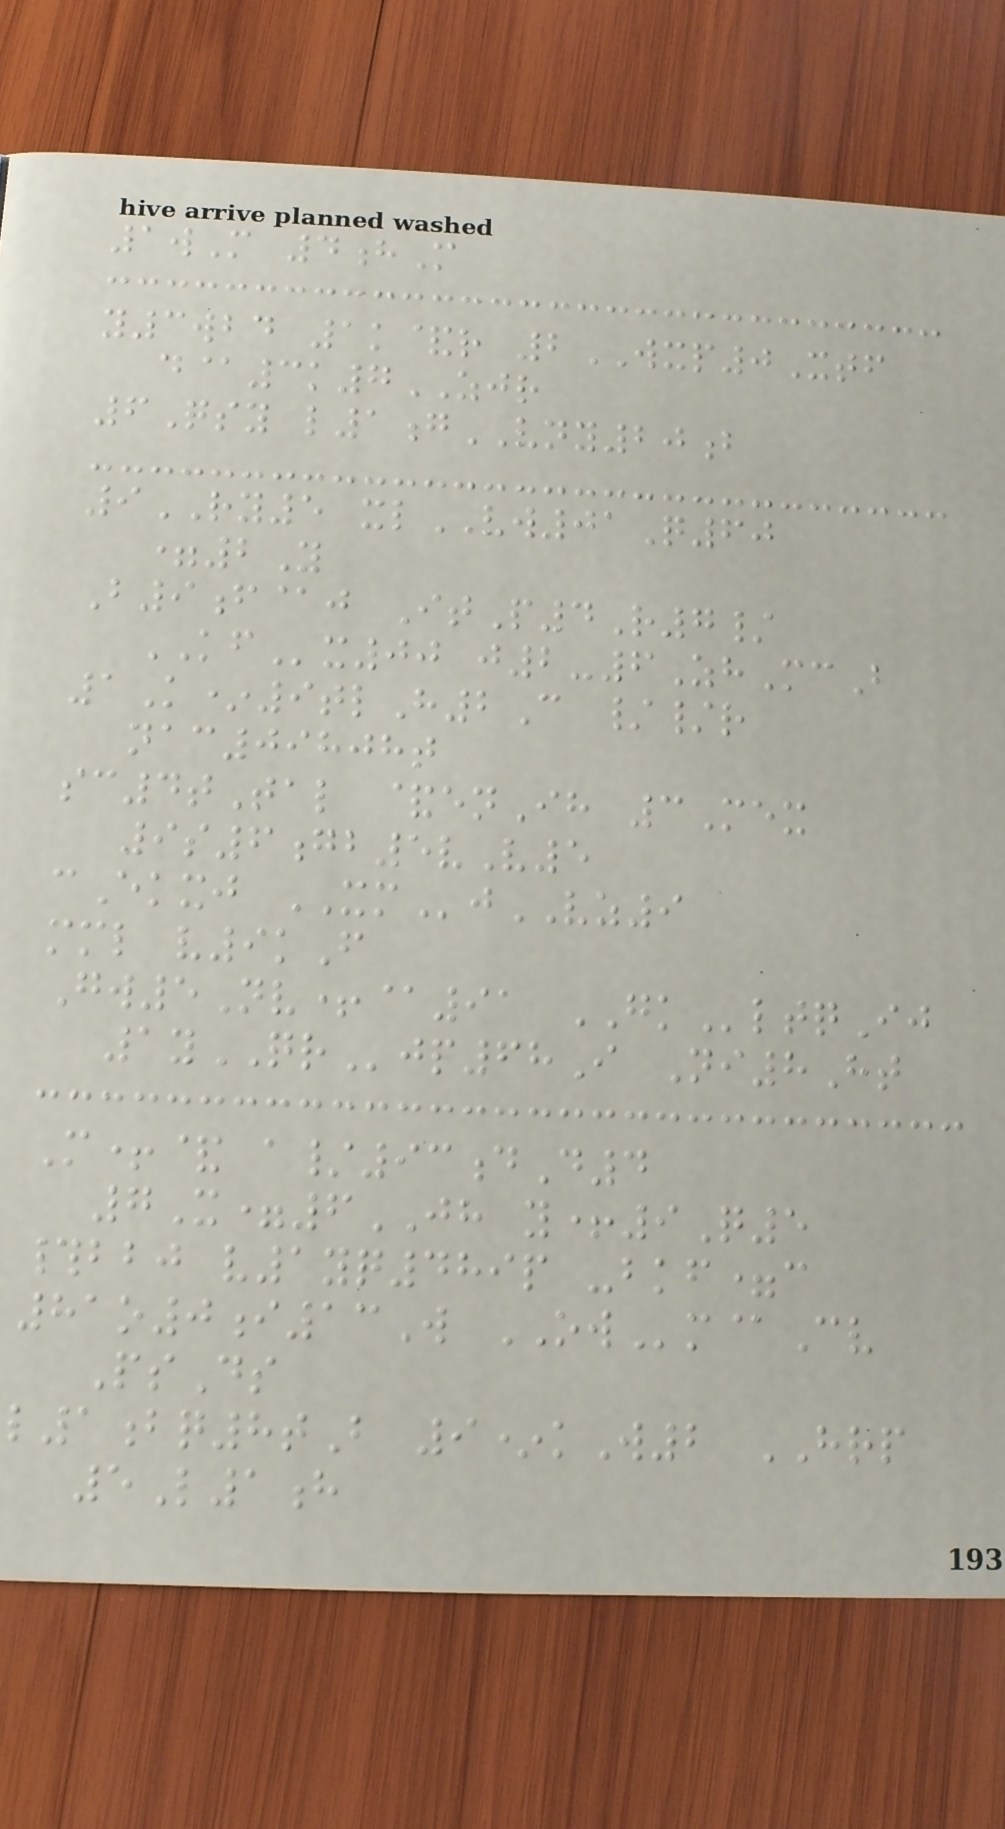1wM 4hM
y3wbd 1k&r 2WXP0Xtf
d@3k7ZJR
6Qsy l1gVNY20b
9RY5 xlVW01Q60
=2Y
B9f@j ItP4R7/
KFx00 j2-6ZhMcB
1K*9tlH2C //r
nac09808t
sc4tTal &enIh 3Mex
9s6gb5vV5
cEkxj XMjVZ9
mml v9kF
Gw5Nv+@91 GKltqIj
1yQRjp68I Ni8Ht
M+& a/93dD4
7X=6JH y+9Q5
#bbj v1yq489p -bkf=c
81o0i13W OWm@Cv
PsDs
l1bq8tB 9*kW2 HRP
5L1h
